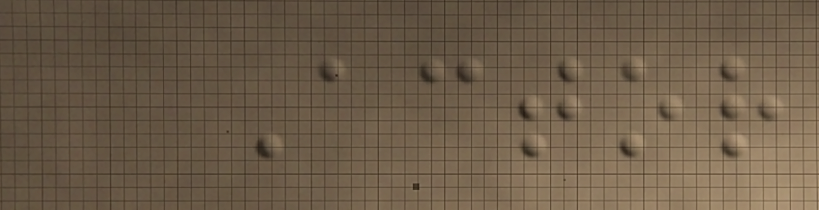Actor
